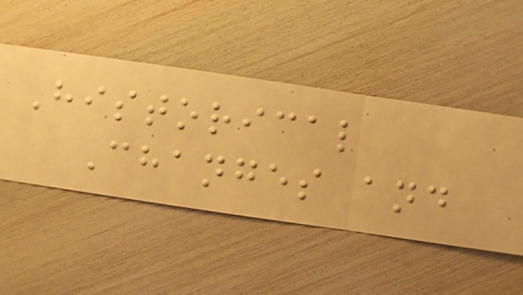Historical
Changes and
